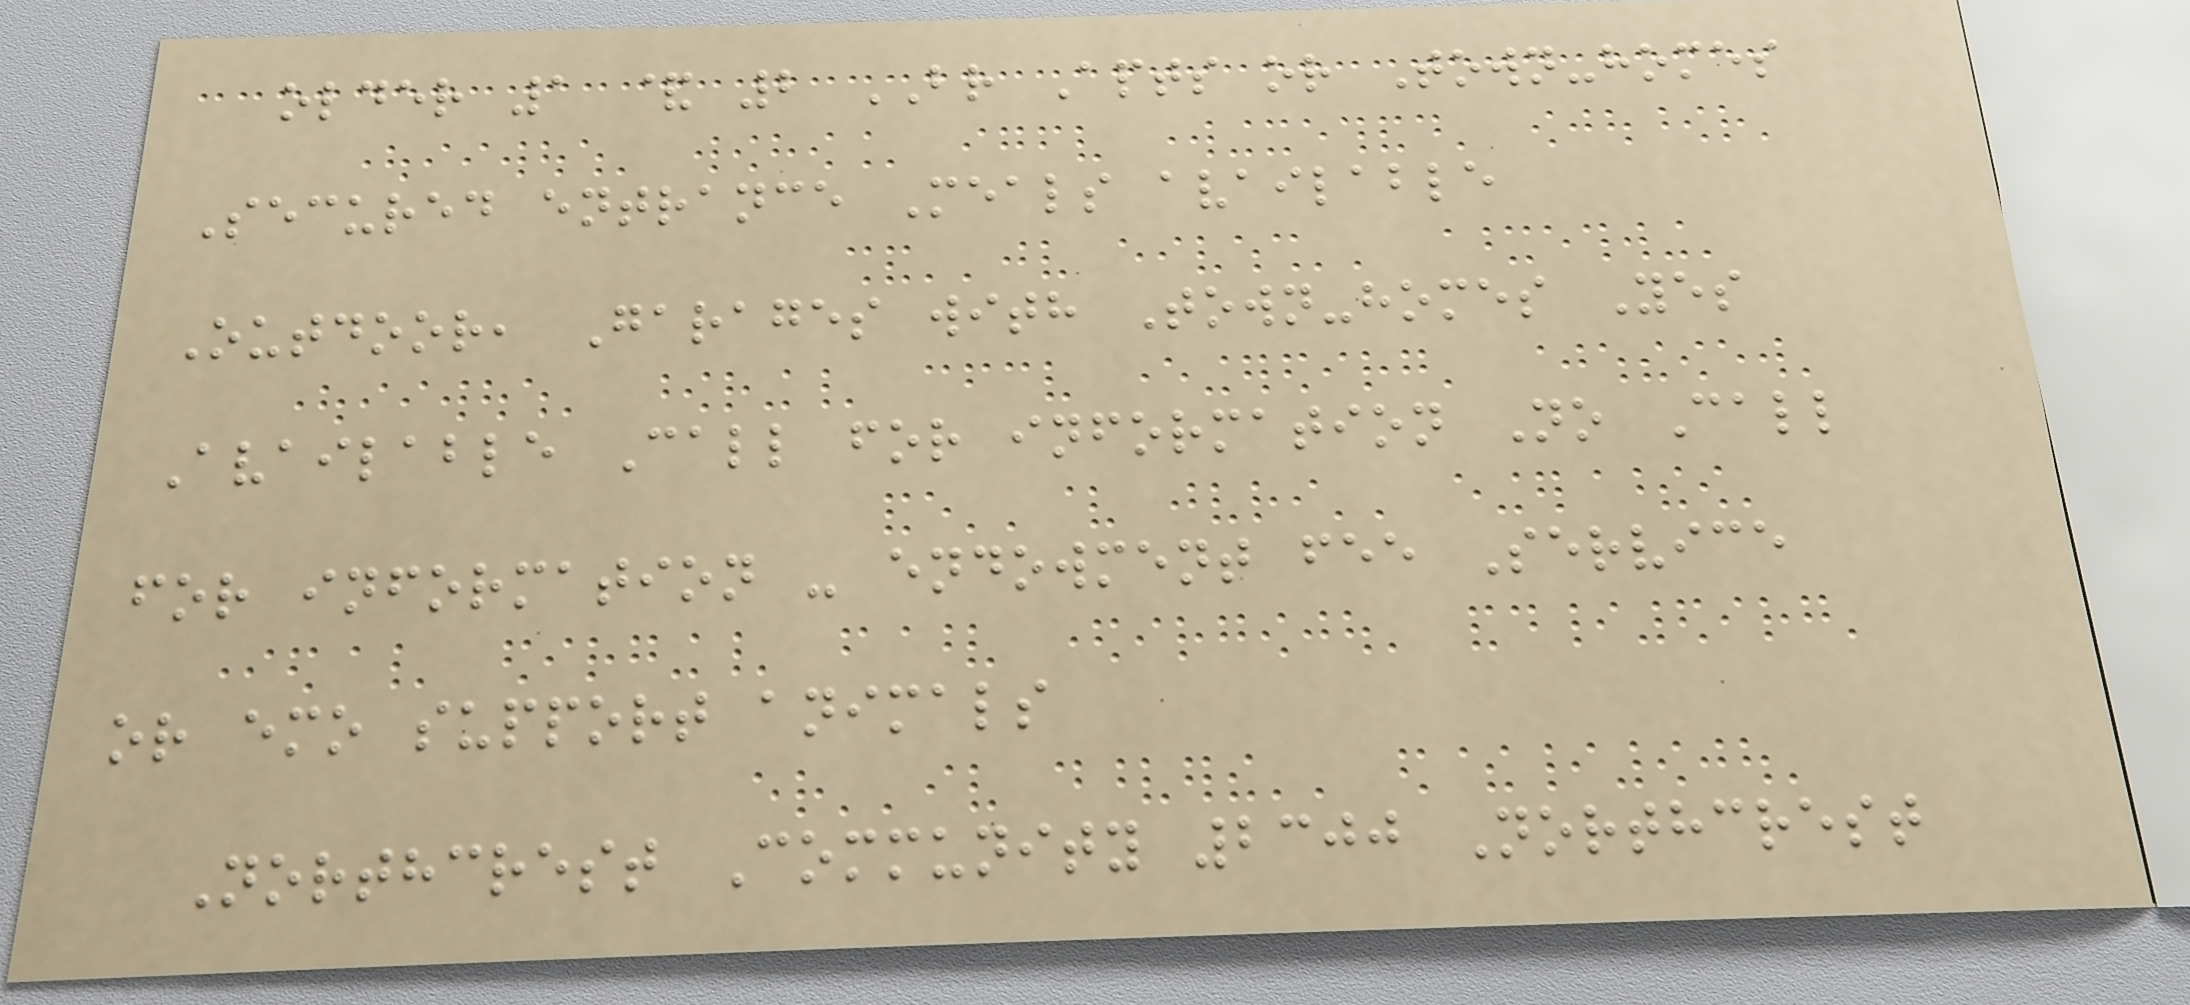older 1 & 2 BR Apts or Town-homes
Secured entrance Meals available
Outdoor, Garages with Town-homes Yes
Available Call for information No Call
for information - endowment fee Service
or emo support animals
Northcrest Community 2300 Northcrest
